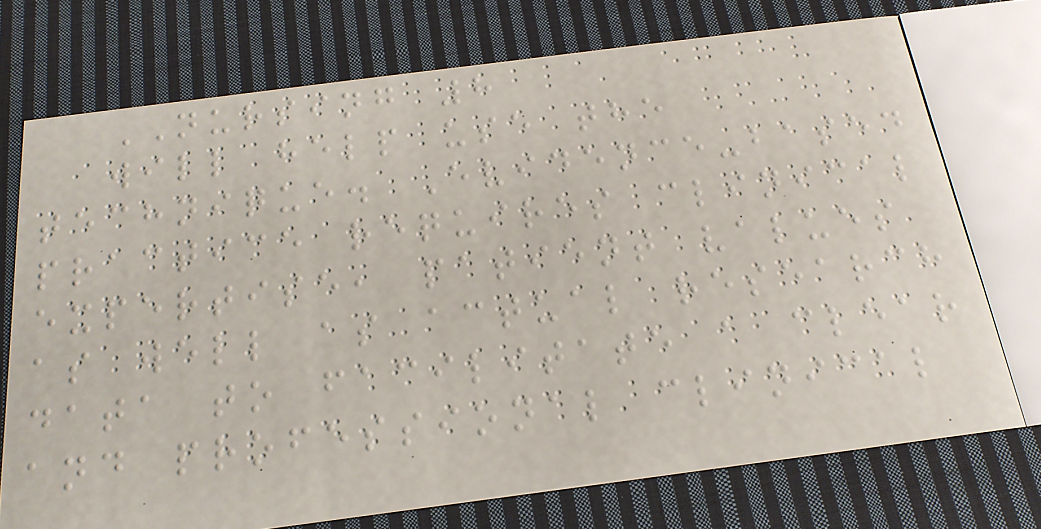NURSING 8
will help use the
technique. Evidence-based
practice requires clinical
expertise, patient values
as well as actual research
data to facilitate a clear
and professional clinical
